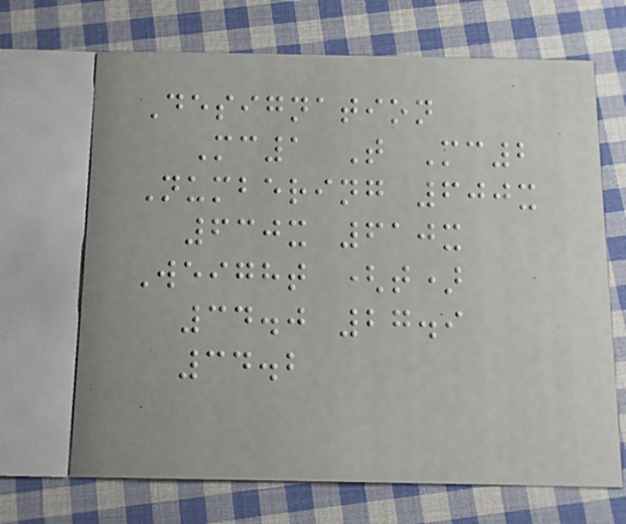Designation
Mc1 T Mc2
Numbering 600x
630x 610x
Weight (t)
34.0 27.9
34.2
